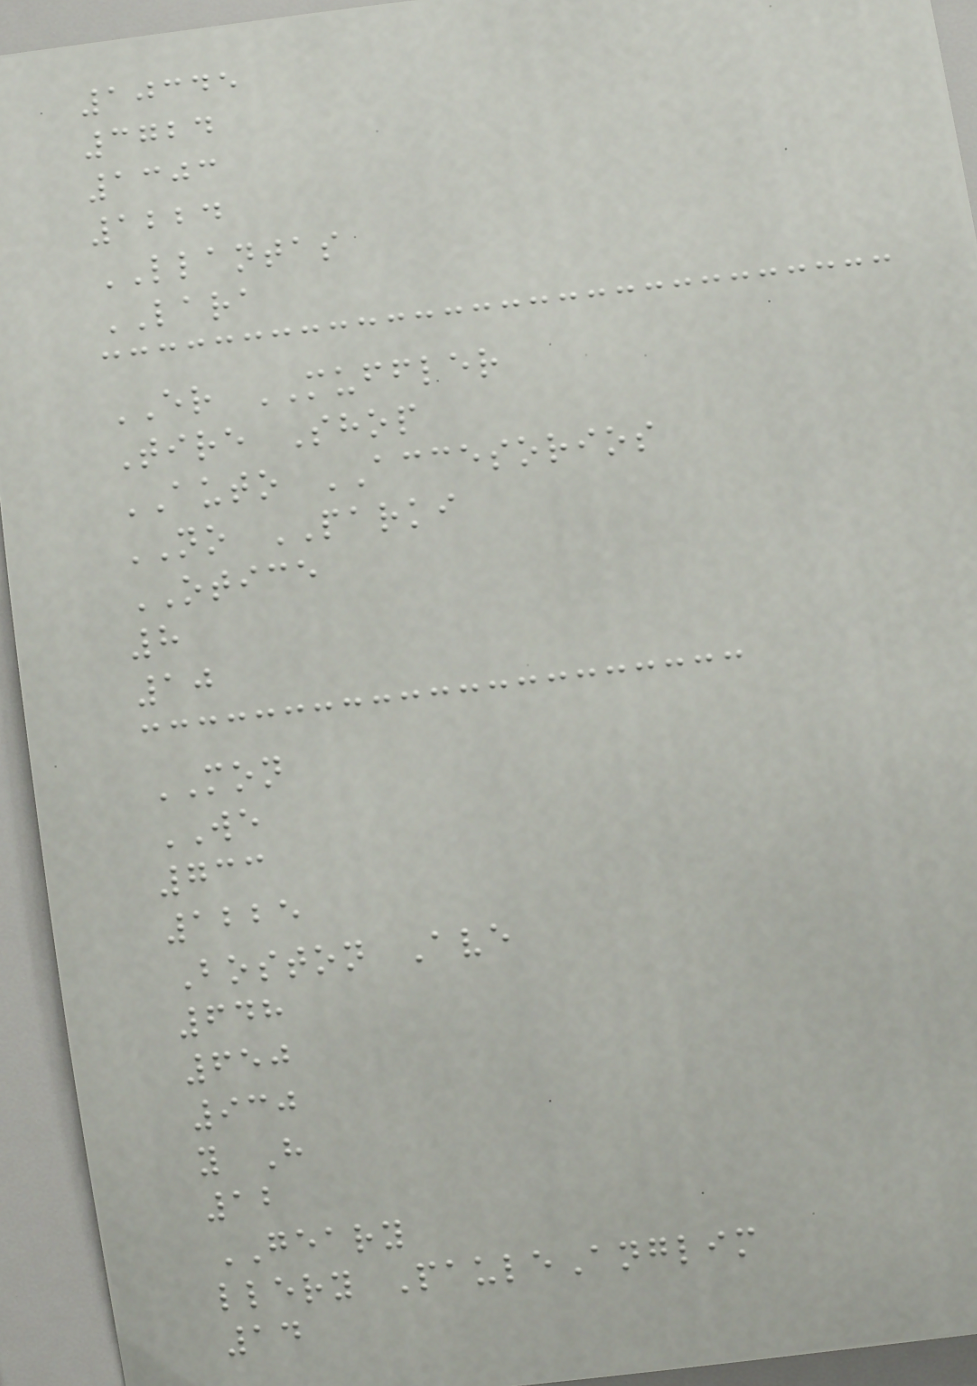10345
3724
1303
1224
LLANTAS
LARA
ER MUFFLER
Tire Shop
AUTO ACCESORIOS
NO PARKI
OTICE
8
10
MON
WE
733
1225
Boston Ave
648
650
930
y H
12
GEARY
llery PauleAnglim
14
